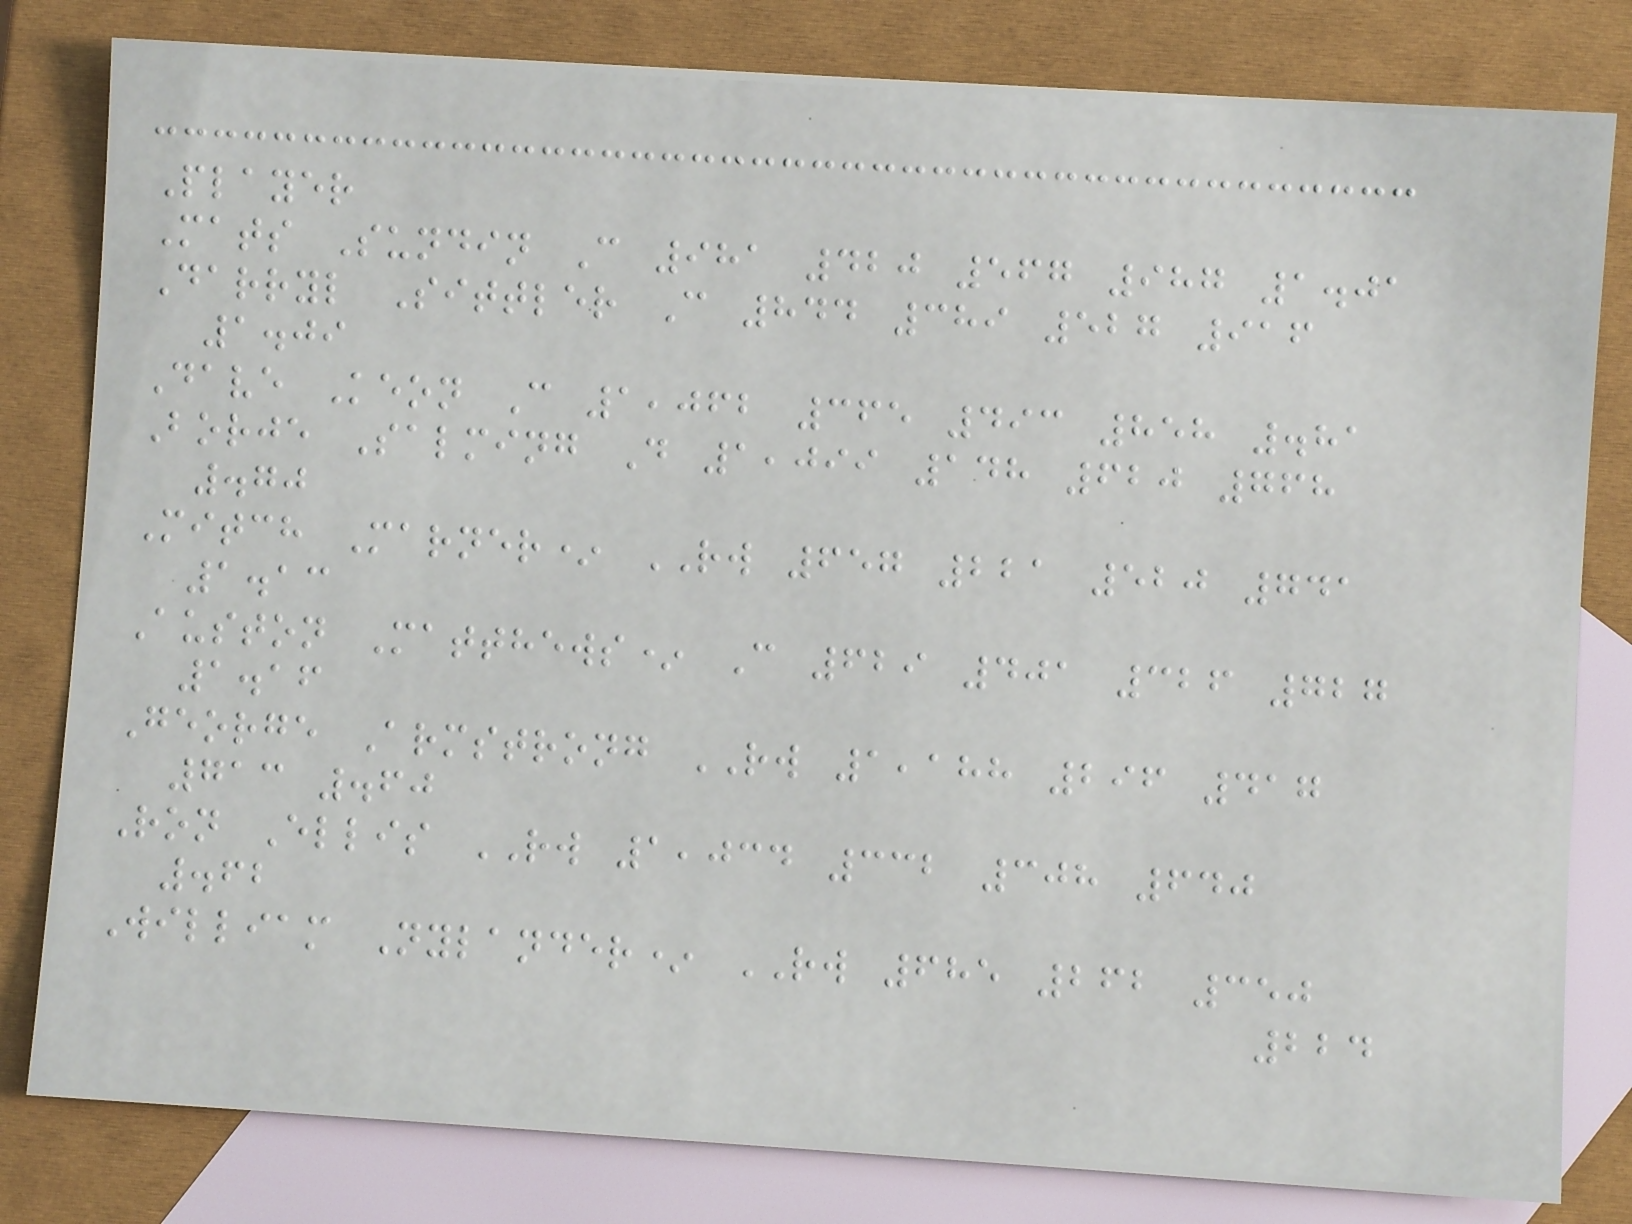Player
Mats Sundin C 981 420 567 987 1.01
Darryl Sittler C 844 389 527 916
1.09
Dave Keon C 1,062 365 493 858 .81
Borje Salming D 1,099 148 620 768
.70
Mitch Marner* RW 657 221 520 741
1.13
Auston Matthews* C 629 401 326 727
1.16
George Armstrong RW 1,188 296 417
713 .60
Ron Ellis RW 1,034 332 308 640
.62
William Nylander* RW 685 262 350
224
